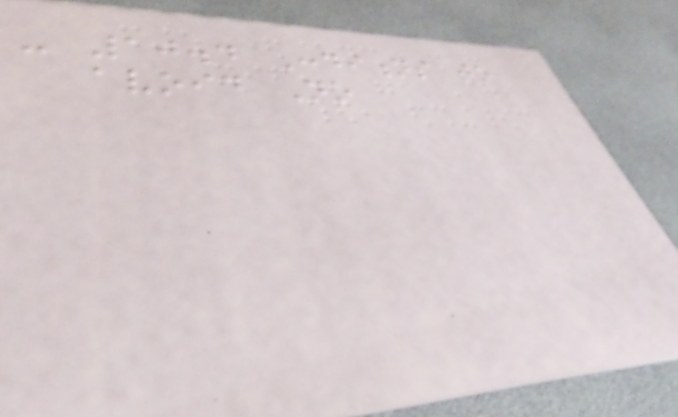- 10.4 Conditions to
avoid No
